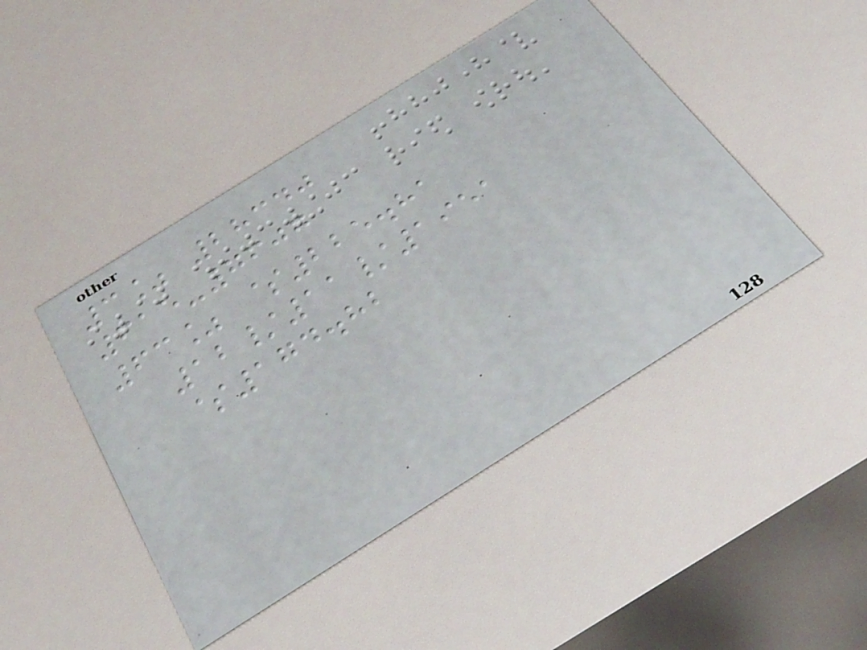3% 28340
615-7607
63% $225.81
12/11/1951
$174.82
